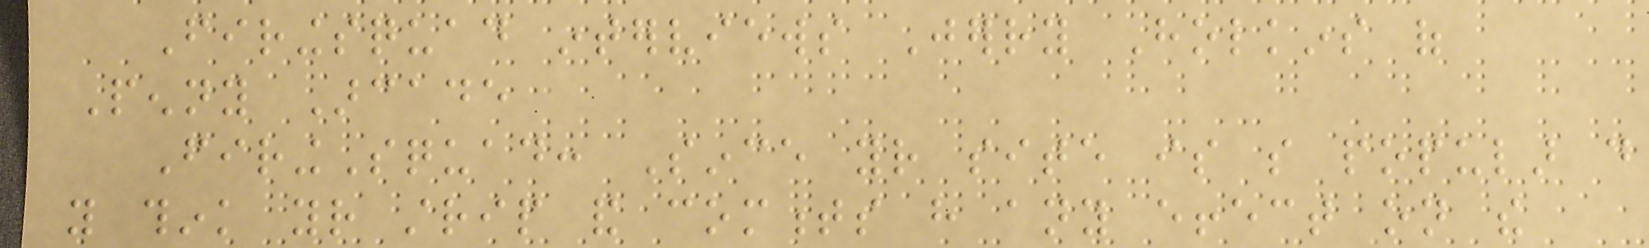Firingsquad interviews Jerry Holkins of
Penny Arcade
FiringSquad: Since your site is so popular do
you think your strip and comments have any effect on the
